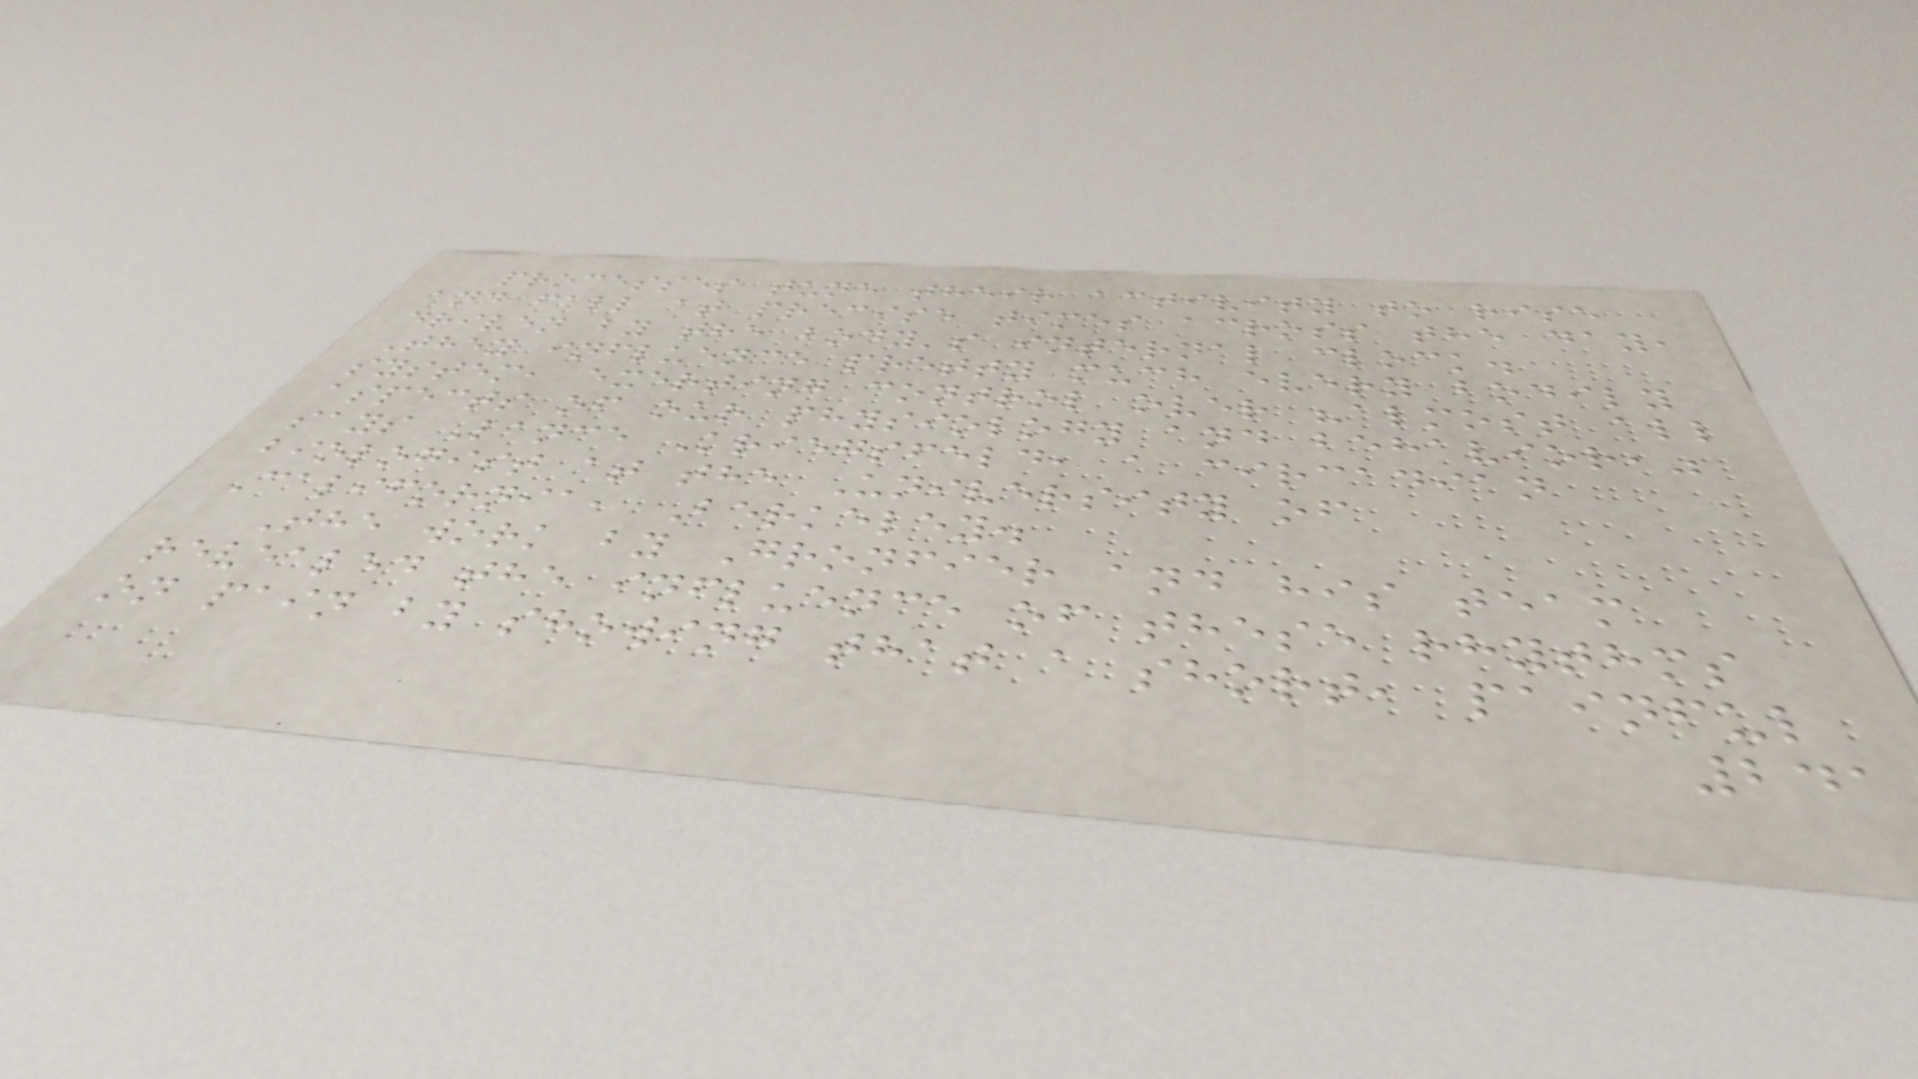processes tune their activity to rise
and fall at precise times across the day,
driven by the body's internal clock.
They influence pretty much every bodily
system, exerting control over "almost all
aspects of our physiology and behavior,"
says Lance Kriegsfeld, a circadian
biologist at the University of
California, Berkeley.
The work by Gronfier and his team
revealed the influence of these rhythms
on pain by showing that a short, painful
241
